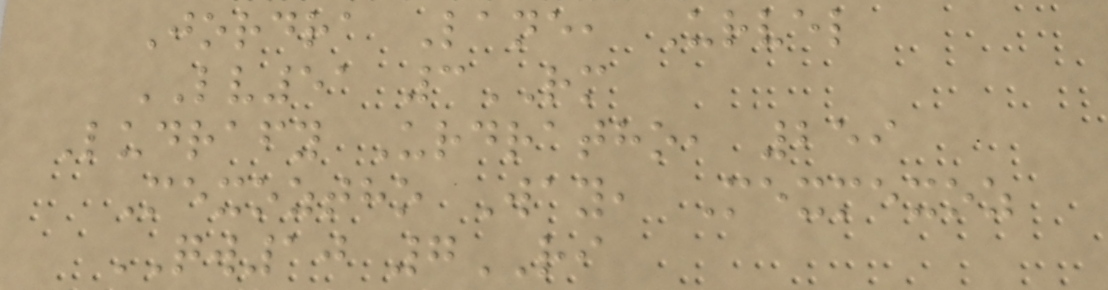Jordra Lane, Urvel
LV51 3RM
Ludrafy Urdratho, 259
Mexoztho Way, Mexmexoz
QW10 7RI
